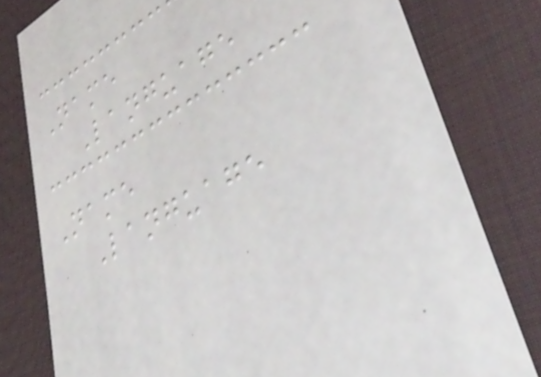Name
Language
Name
Language
